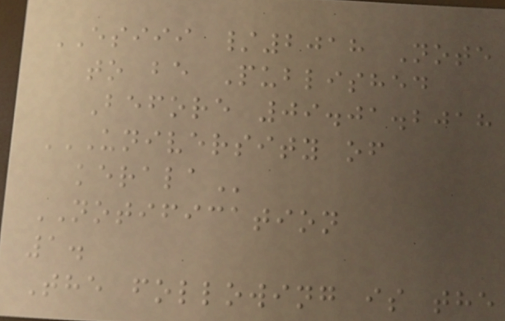ESIII /2018 Note
to be Published
Before 09.01.2018
UNIVERSITY OF
KERALA
NOTIFICATION
1.
The following is the
